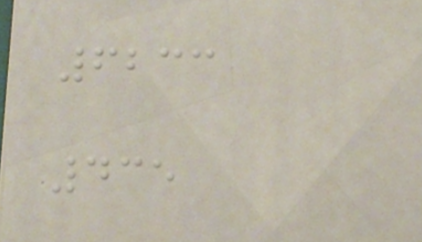6233
435
